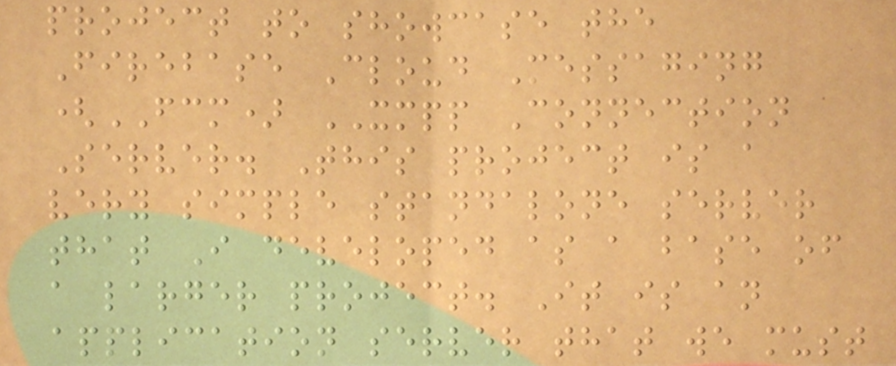project to showcase the
Firebase Cloud Messaging
(FCM) XMPP Connection
Server. This project is a
very simple standalone server
that I developed as a base of
a larger project. It is an
application server that we must
